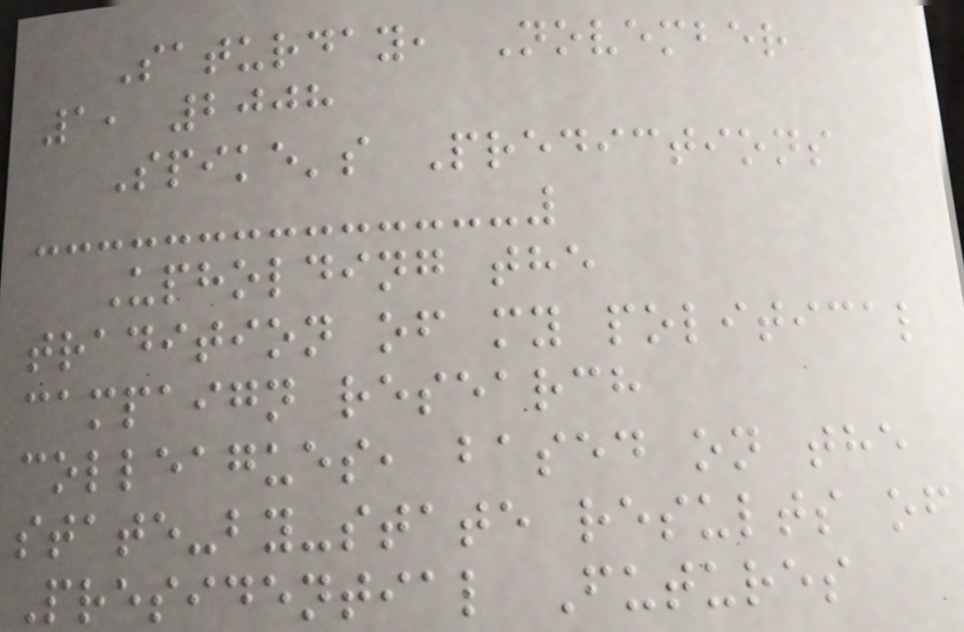Saturday, November
1, 2008
Spike's Predictions
Upholding the
tradition of my political
campaign research
colleagues, based on the
state-by-state results of
Presidential Futures
